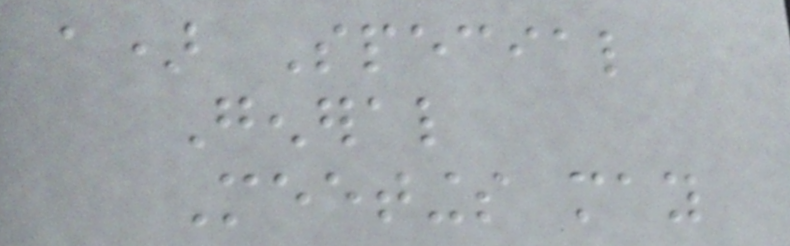a) Special
General
Meetings may
